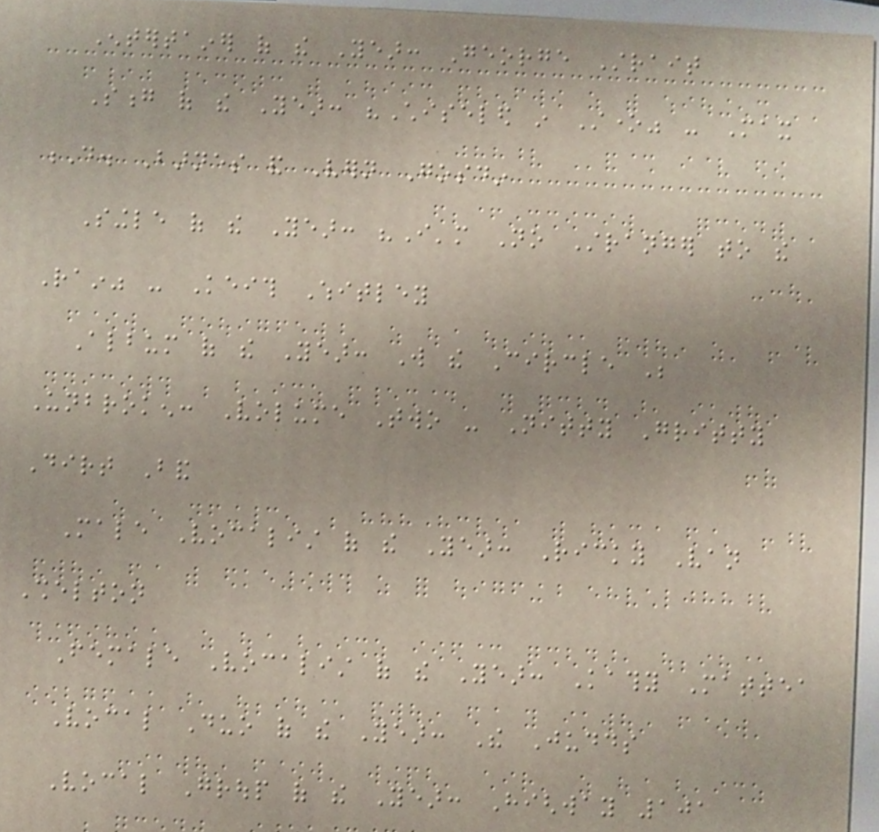Entertainer of the Year: George Strait
Song of the Year: "Chiseled in Stone" - Max
D. Barnes and Vern Gosdin
Single of the Year: "I'm No Stranger to the
Rain" - Keith Whitley
Album of the Year: Will the Circle Be
Unbroken: Volume Two - Nitty Gritty
Dirt Band
Male Vocalist of the Year: Ricky Van
Shelton
Female Vocalist of the Year: Kathy Mattea
Vocal Duo of the Year: The Judds
Vocal Group of the Year: Highway 101
